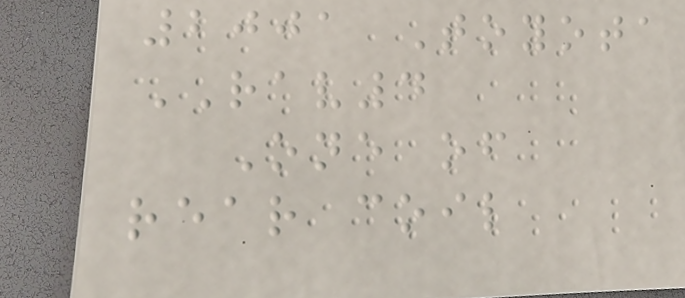2001 Toyota
RAV4
One of
rear coil
